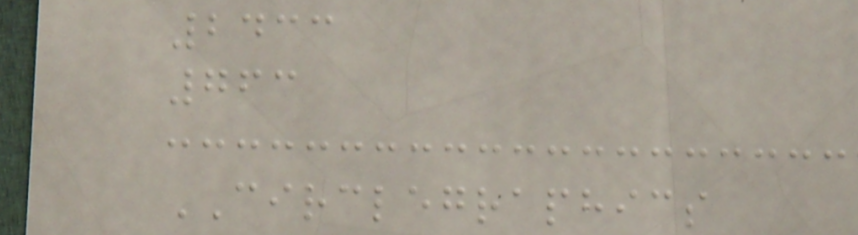2433
763
CIRCLEGRAPHICS
